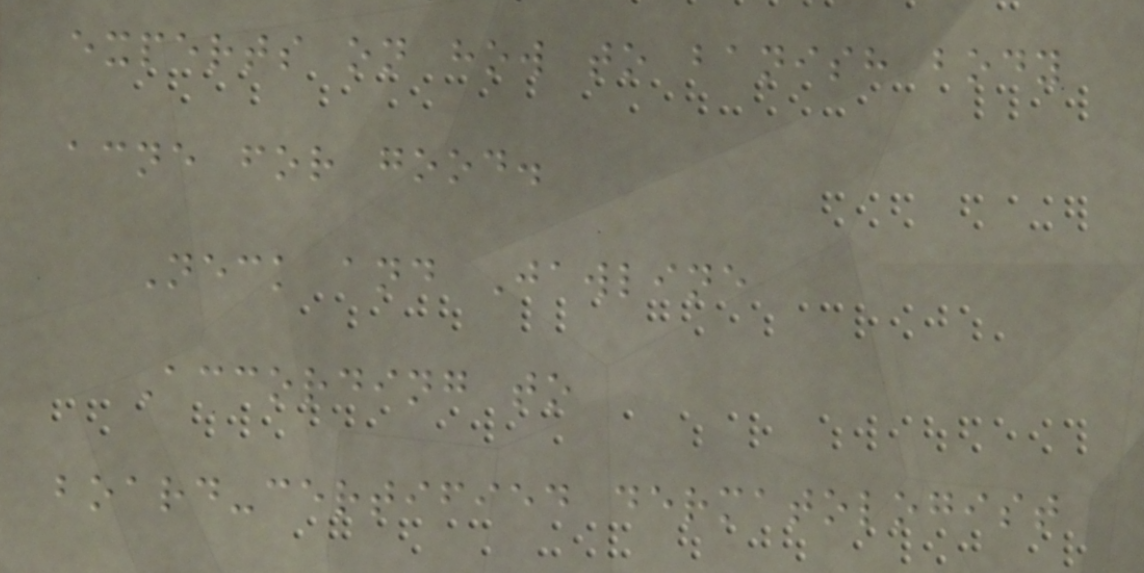experts on how to banish body
acne for good.
Neck and Jawline
According to
board-certified dermatologist
